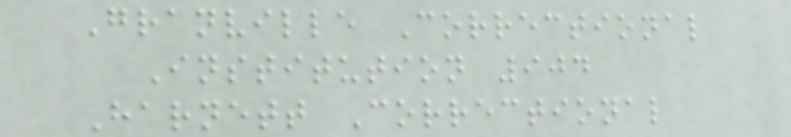Granville Correctional
Institution 904
Harnett Correctional
